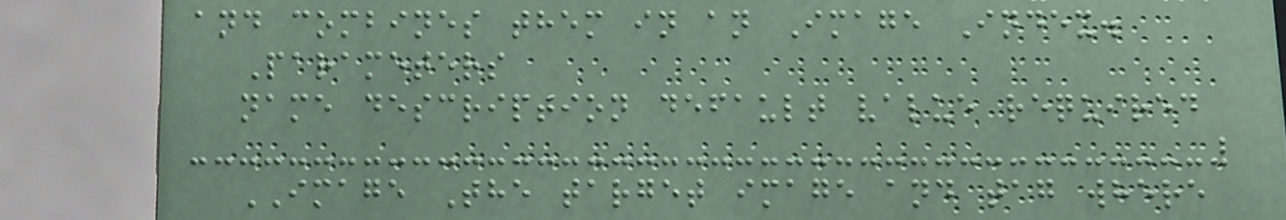and combines them in an Image Index.
Parameters
name description default value required
IMAGE The target image and tag where
